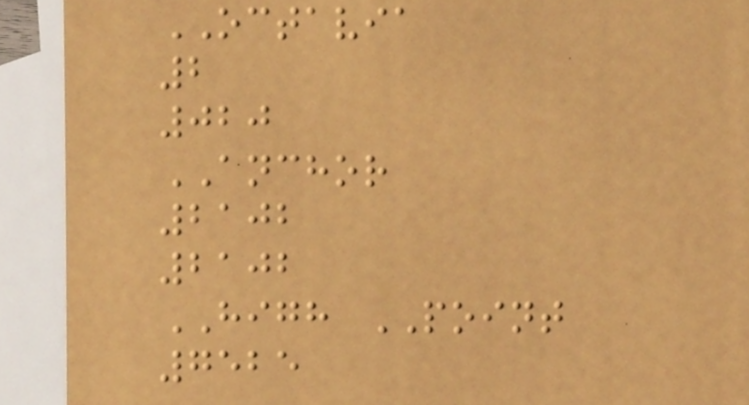OCTAVIA
2
020
ANCHOR
2102
2102
HIGH POINT
7525
